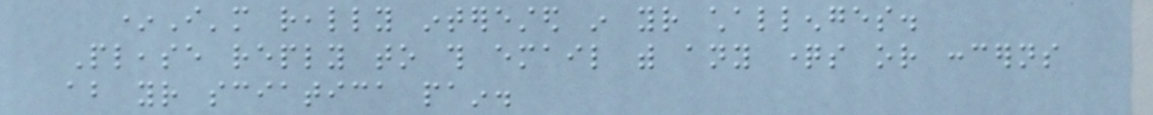*I'm really interested in your challenges.
Please reply to this email with any questions or concerns
about your sciatica pain.
